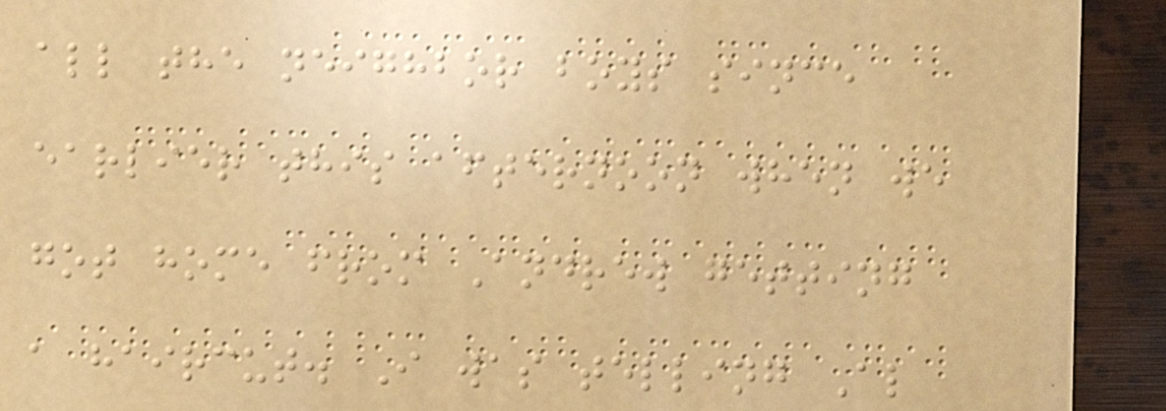all the neighbor boys since
earlier this afternoon when we
got home from Andrew getting
a haircut. I was telling Al
